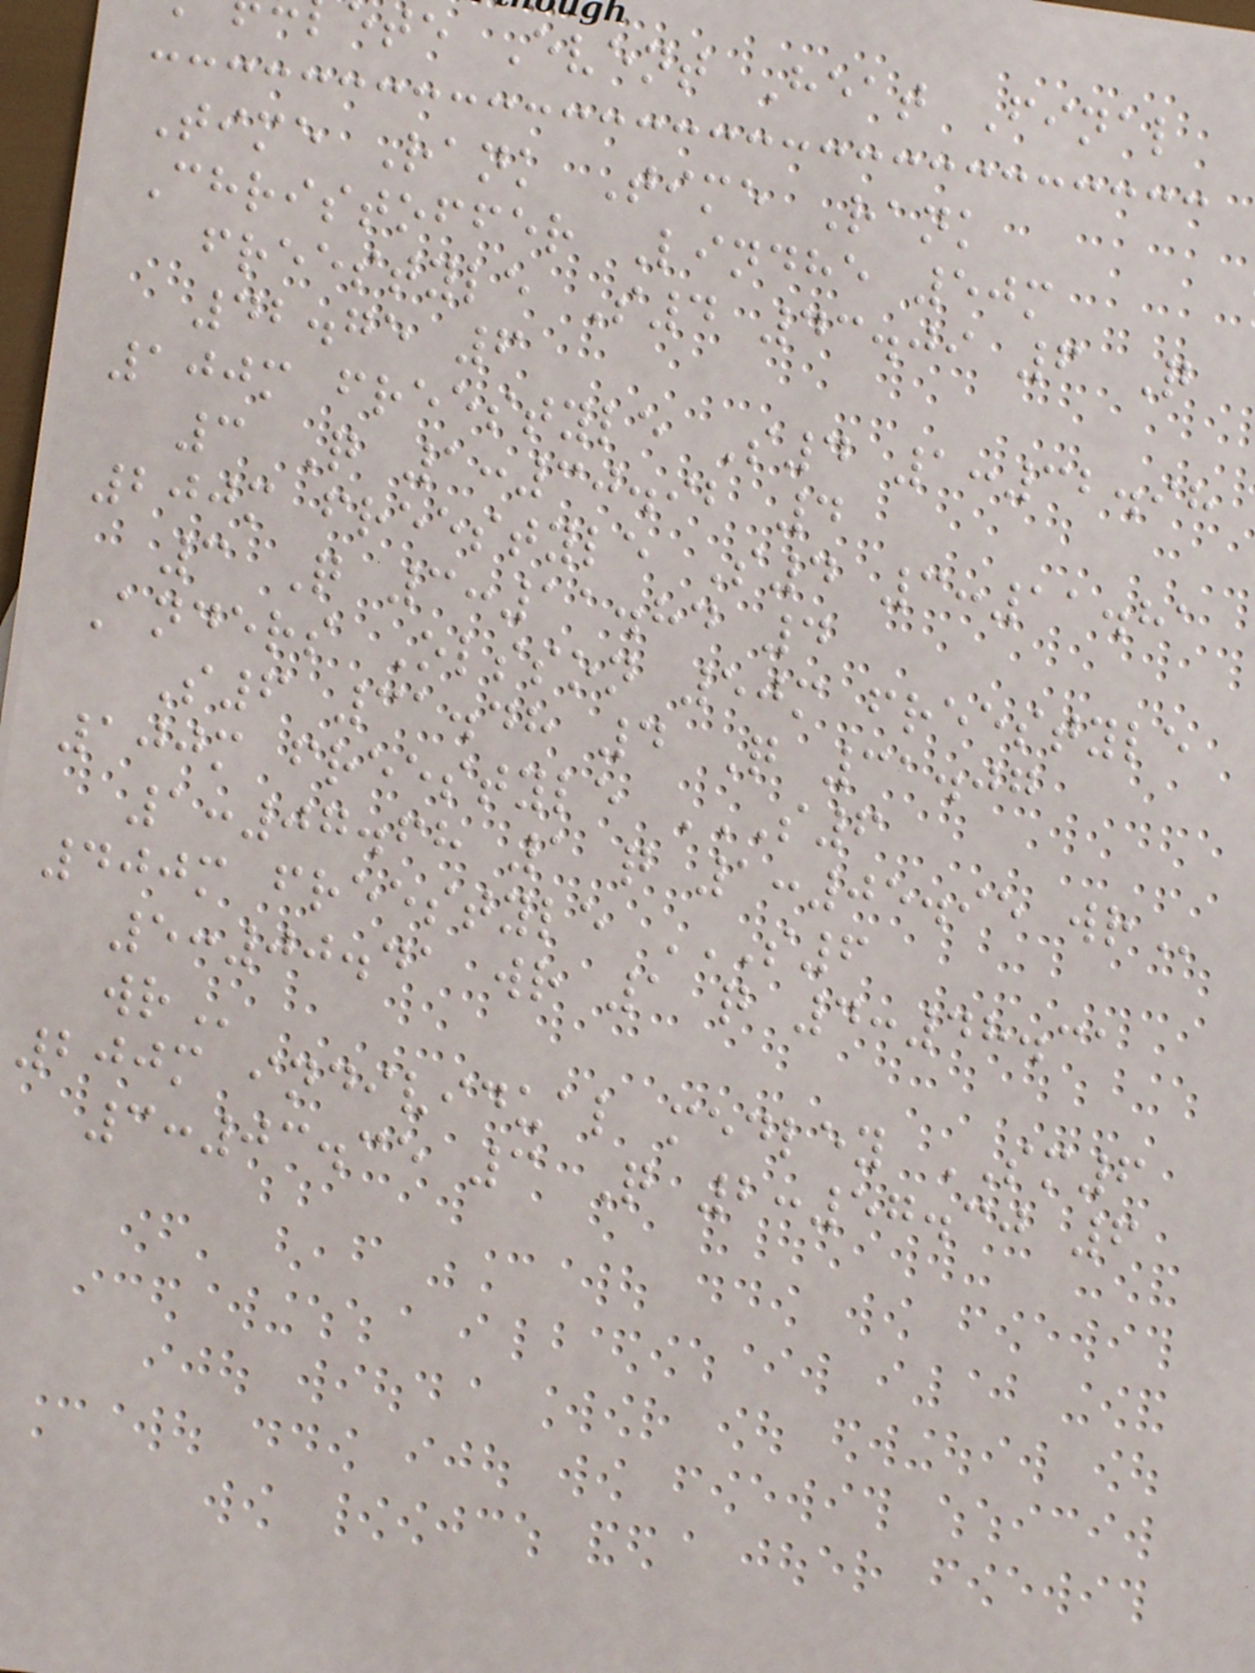te Event Heat Final
Time Rank Time Rank
Christoffer Lindhe 50m
freestyle S4 43.09 6 Q
42.75 6
100m freestyle S4 1:32.98
3 Q 1:30.92 4
200m freestyle S4 3:11.81
3 Q 3:11.84 4
Anders Olsson 50m freestyle
S6 31.48 4 Q 31.07
100m freestyle S6
1:07.68 1 q 1:05.95
400m freestyle S6
5:00.41 wr 1 q 4:48.31
200m individual medley SM6
3:03.35 3 Q 2:57.30 6
